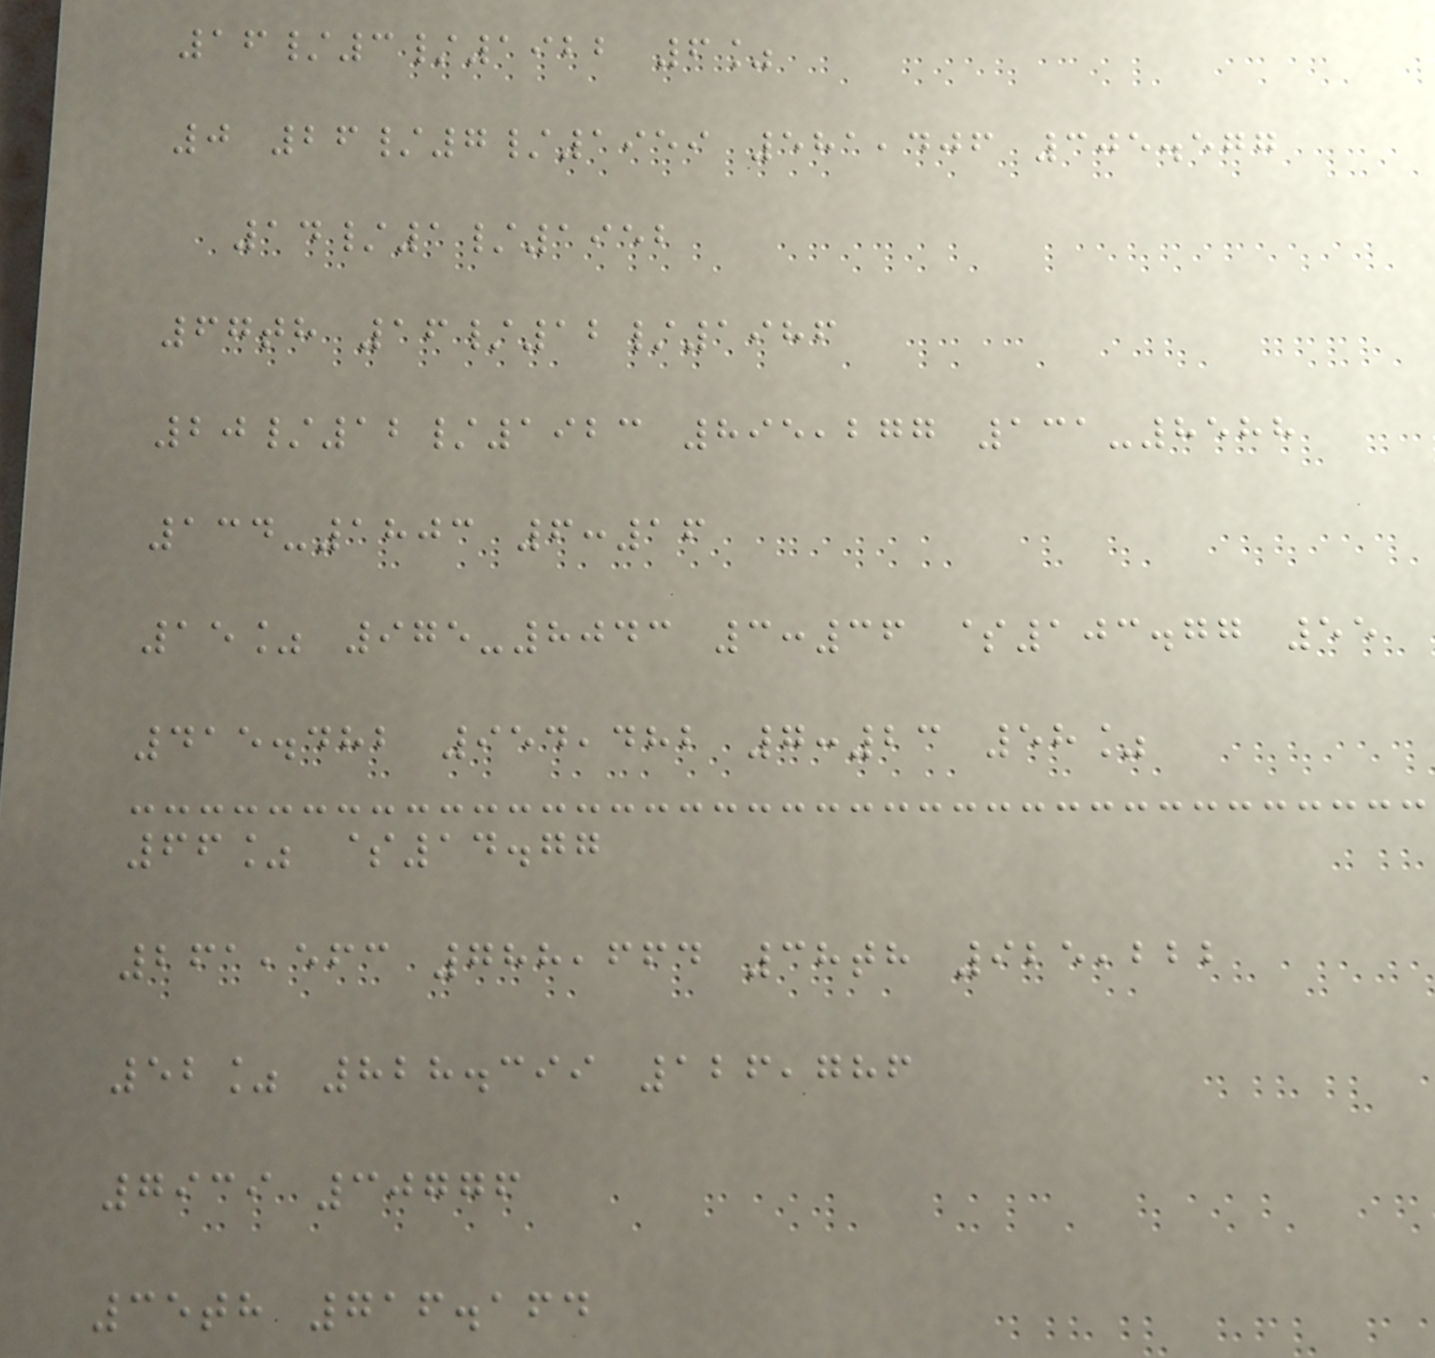16/3/1922 6%
0 26/7/1959 581,406 305.577
14/1/1952
67th 16/12/1986
20/12/1923 895,277 131-8588
134-1803 6:16
15% 975-8043 3:36 $103.77 55
415.482 954,482 7:23 58%
66% $14.77
261,563 788,664 38th 925,222
52% 828.399 126,786
7939 30776
35th 716.164
